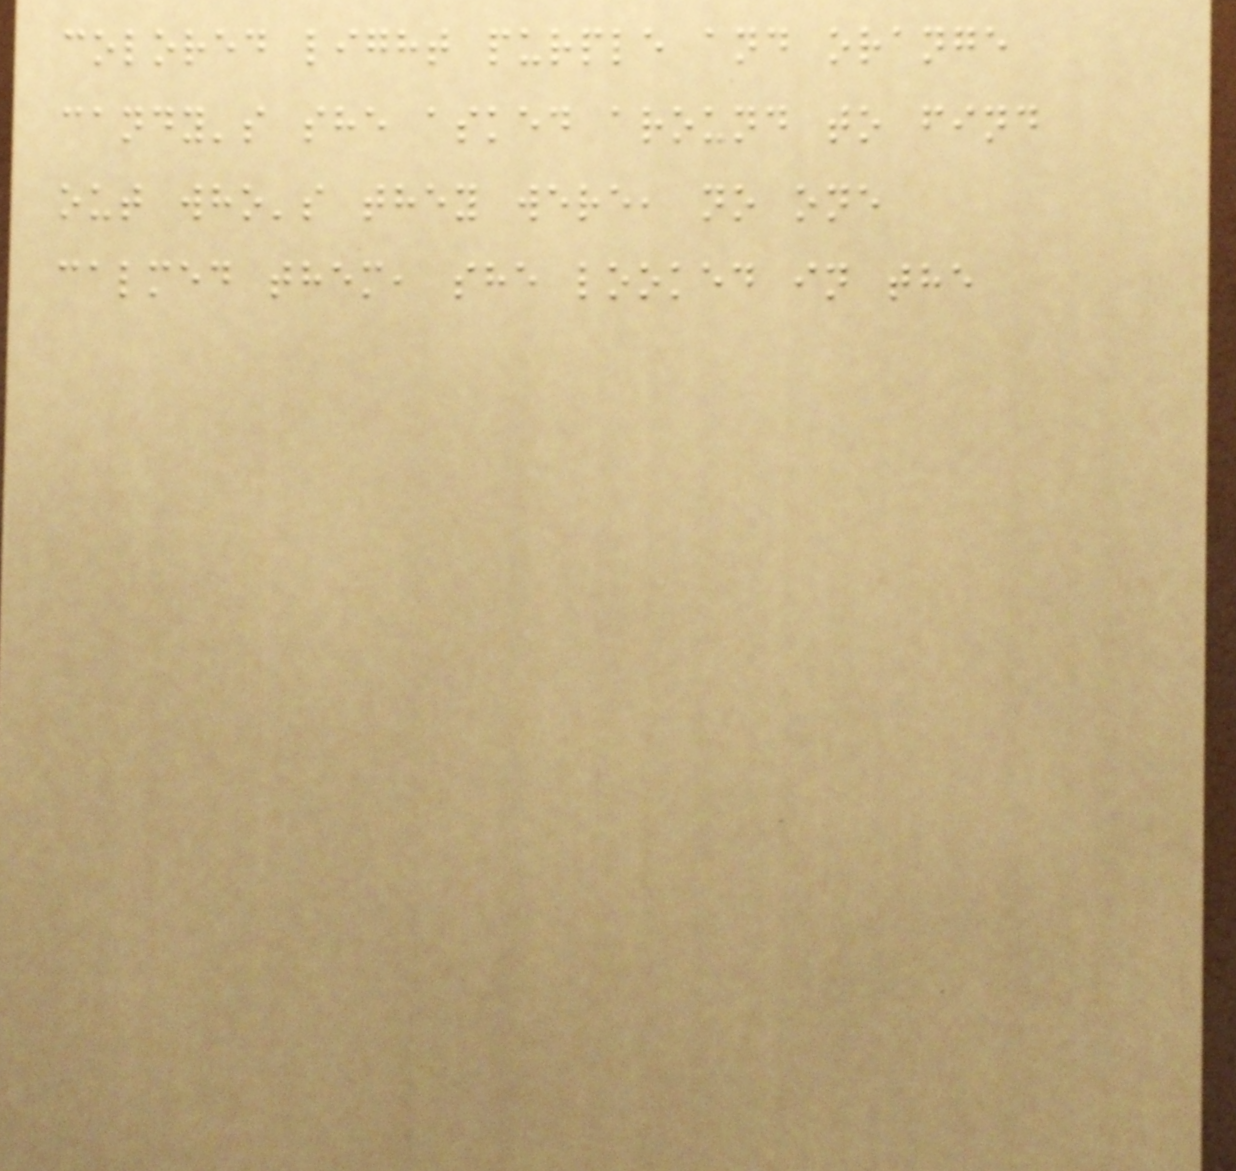colored light purple and orange
candy's she asked around to find
out who's they were, no one
calmed them, she looked in the
